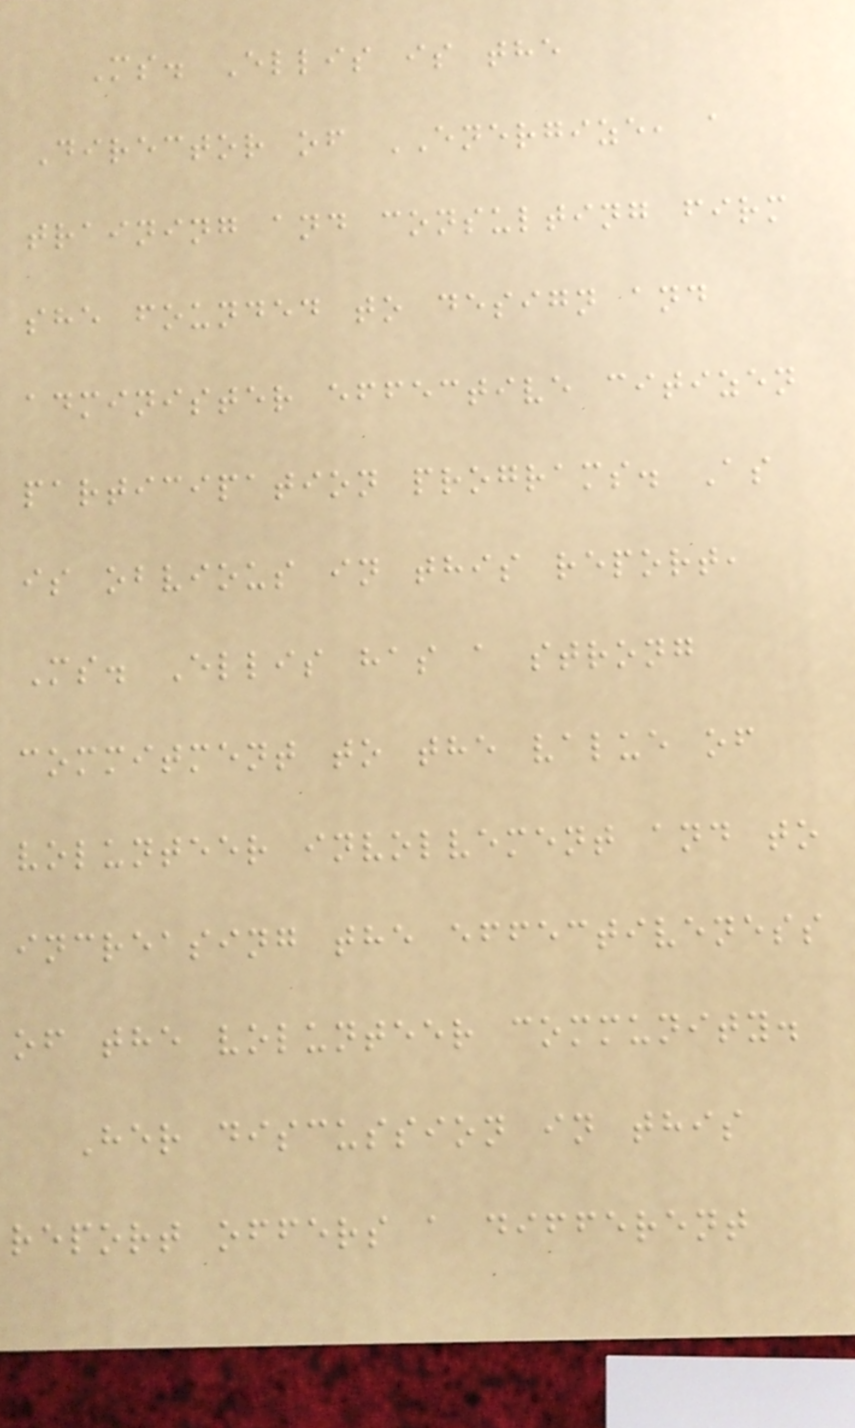Ms. Ellis is the
Director of ENERGIZE, a
training and consulting firm
she founded to design and
administer effective citizen
participation programs. As
is obvious in this report,
Ms. Ellis has a strong
commitment to the value of
volunteer involvement and to
increasing the effectiveness
of the volunteer community.
Her discussion in this
report offers a different
